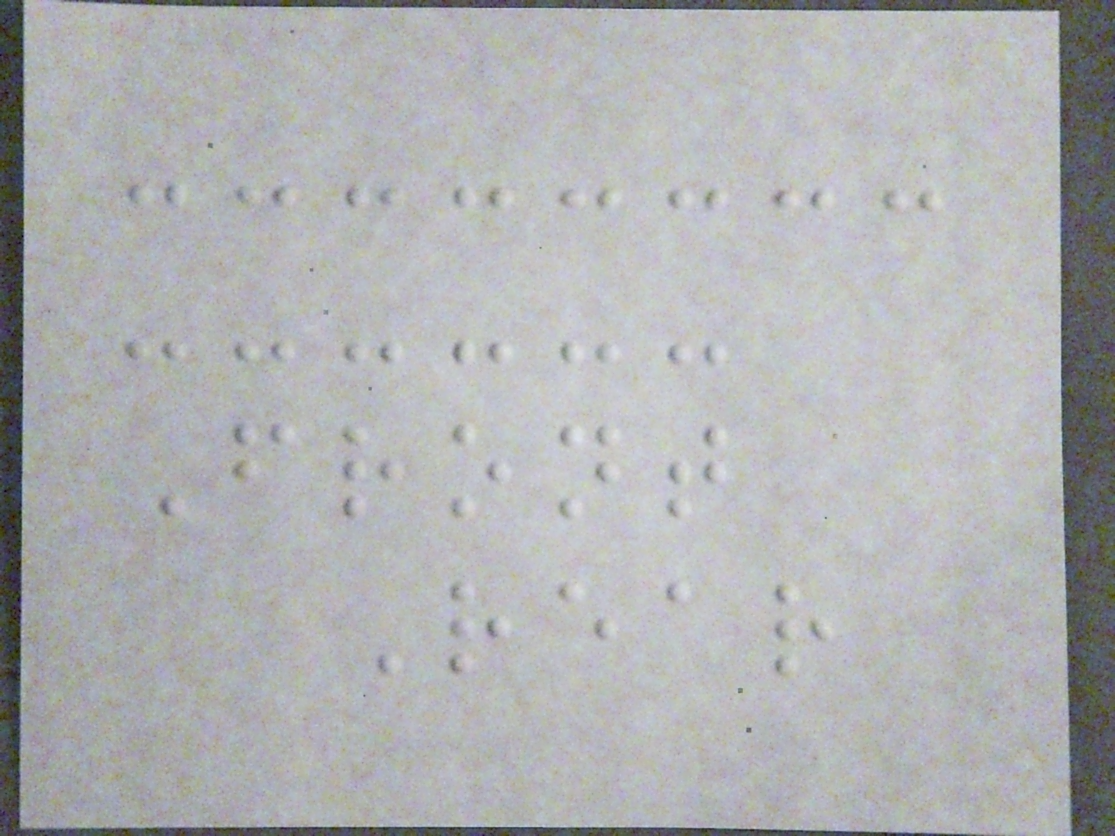Front
Rear
